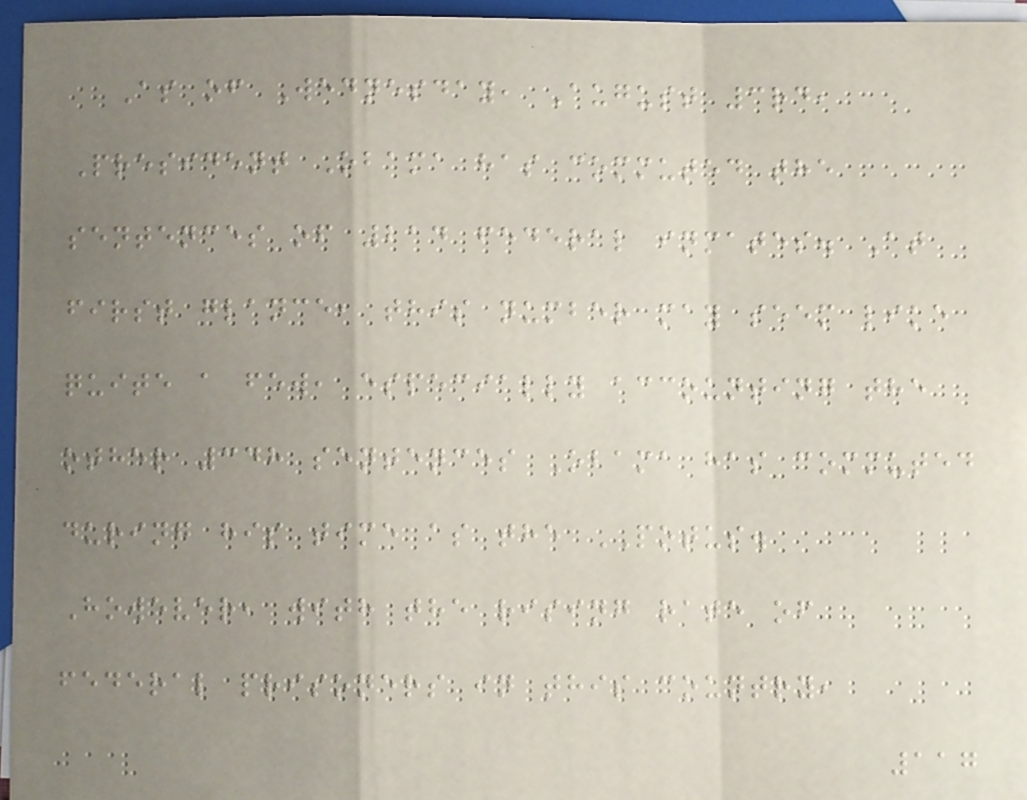As of Wednesday, August 3rd,
President Obama has commuted the
sentences of 214 federal inmates. At
first glance, this number may seem like
quite a few, especially accounting the
other 348 sentences Obama has commuted
during his time as the POTUS.
However, with the rising rate of
federal prisoners in this country,
117
